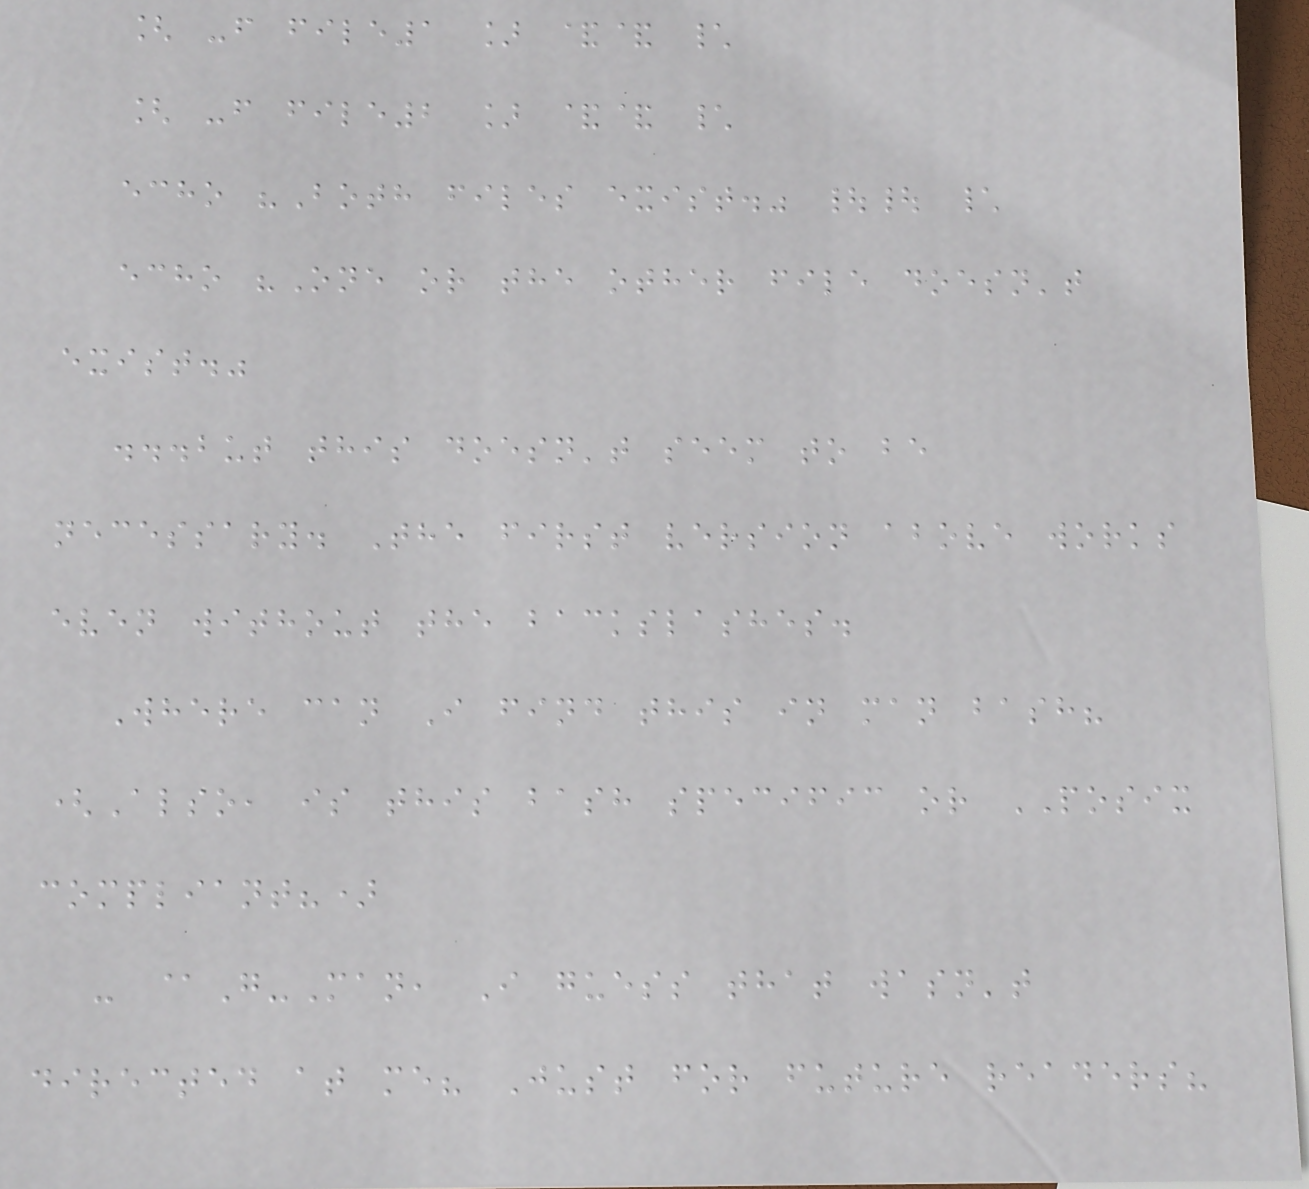[ -f file1 ] && \
[ -f file2 ] && \
echo "Both files exist." || \
echo "One or the other file doesn't
exist."
...but this doesn't seem to be
necessary. The first version above works
even without the backslashes.
Where can I find this in man bash?
(Also, is this bash specific or POSIX
compliant?)
- @G-Man, I guess that wasn't
directed at me? Just for future readers?
